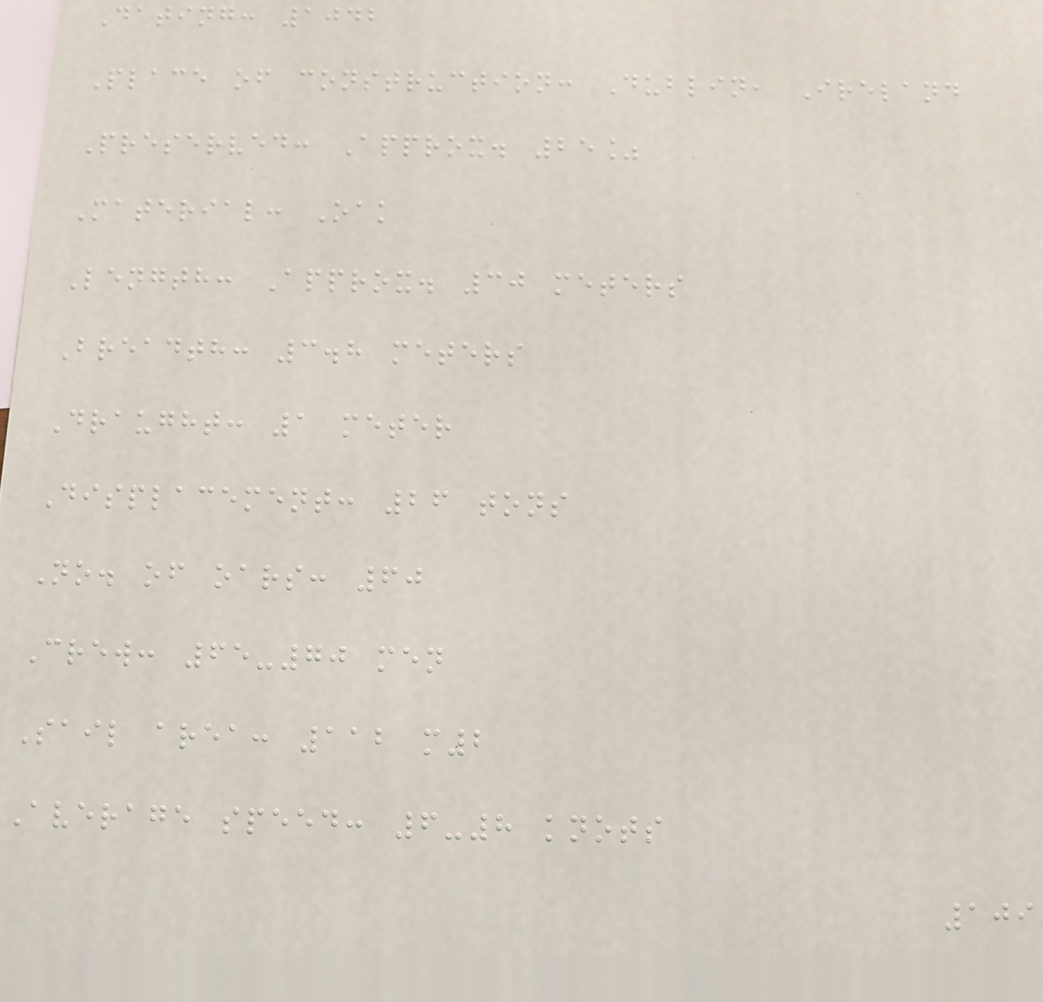Dating: 1042
Place of construction: Dublin, Ireland
Preserved: Approx. 25%
Material: Oak
Length: Approx. 30 meters
Breadth: 3.8 meters
Draught: 1 meter
Displacement: 26 tons
No. of oars: 60
Crew: 65-70 men
Sail area: 112 m2
Average speed: 6-8 knots
109
